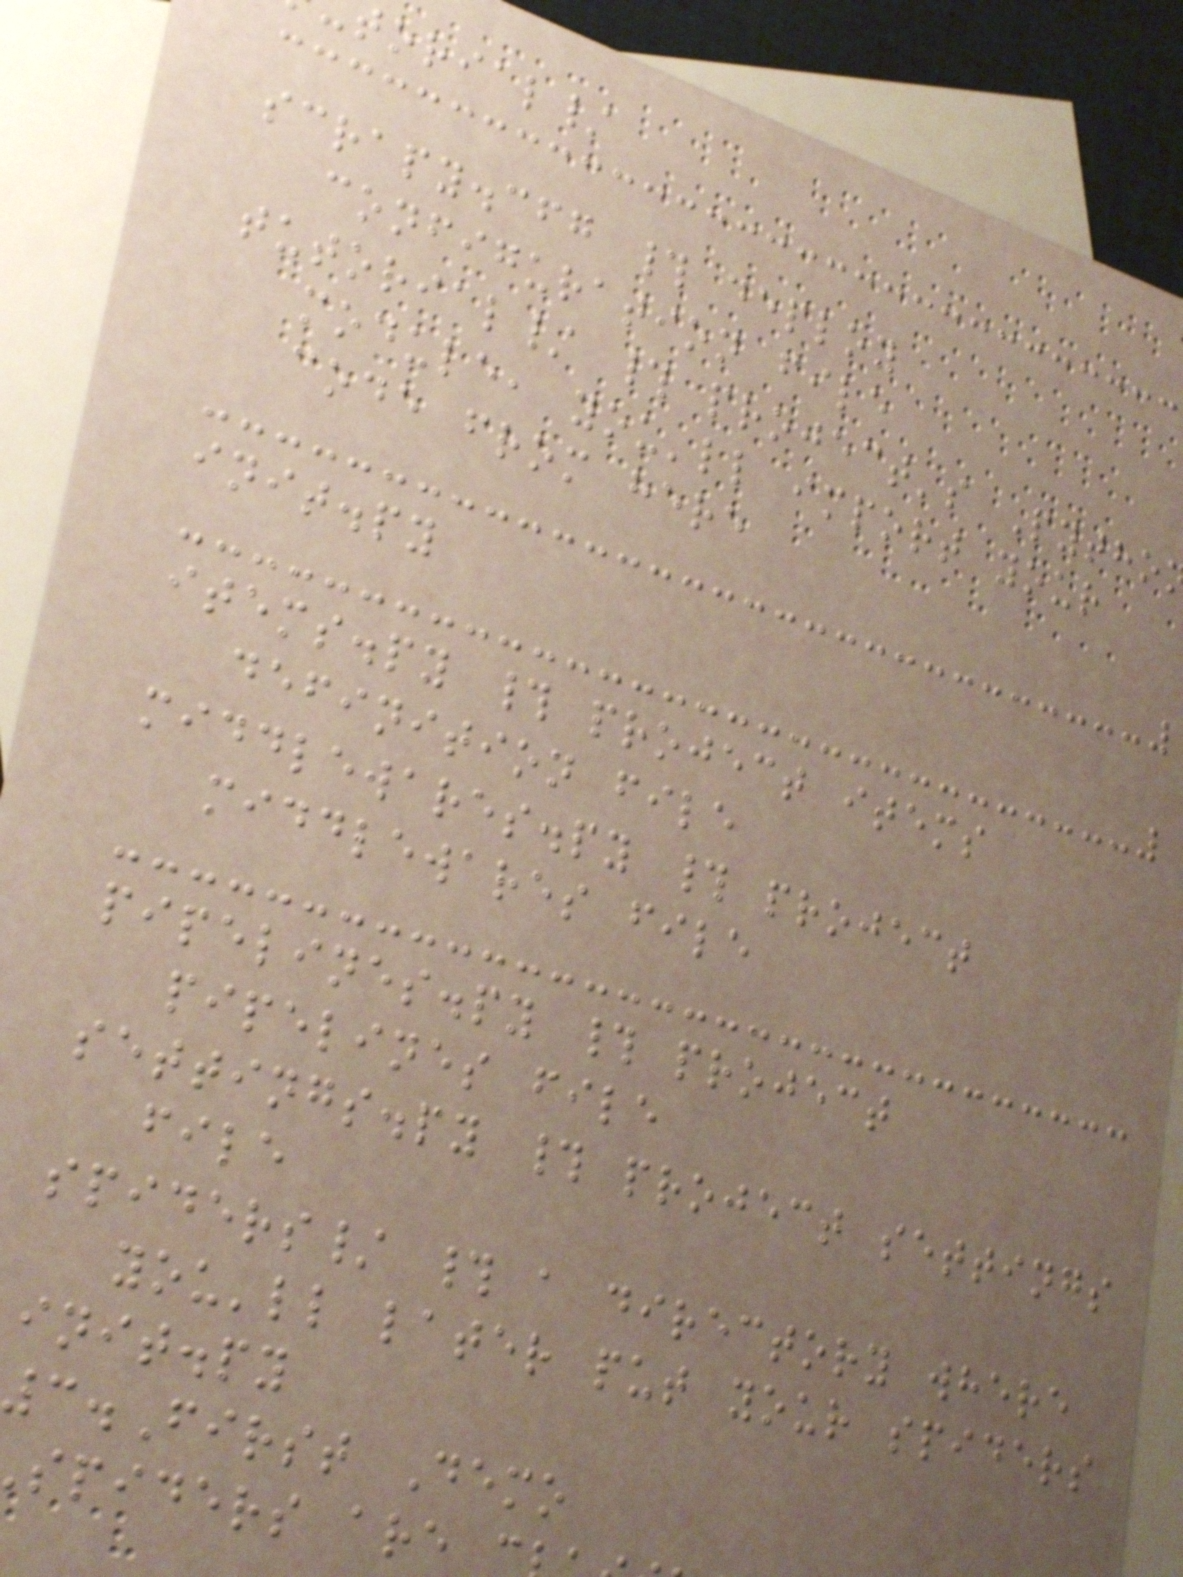torial/
scrapy.cfg # deploy
configuration file
tutorial/ # project's Pytho
module, you'll import your
code from here
init.py
items.py # project items
definition file
middlewares.py # project
middlewares file
pipelines.py # project
pipelines file
settings.py # project settings
file
spiders/ # a directory where
you'll later put your spiders
init.py
3.First Demo
spiders are
